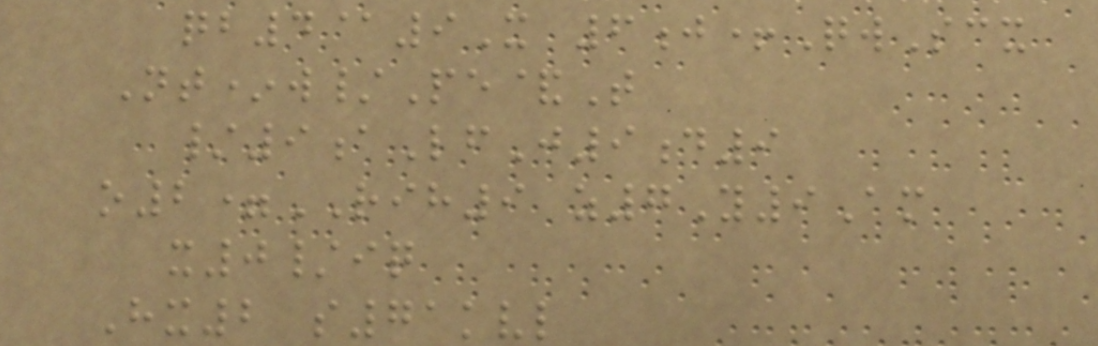qb4@9X 6j+QwScx
Nt*w/Pe&T
/9aLfJ9d9
o2=RIH9 z7Y9Am
x0/iq
Hx2 s71kvl
